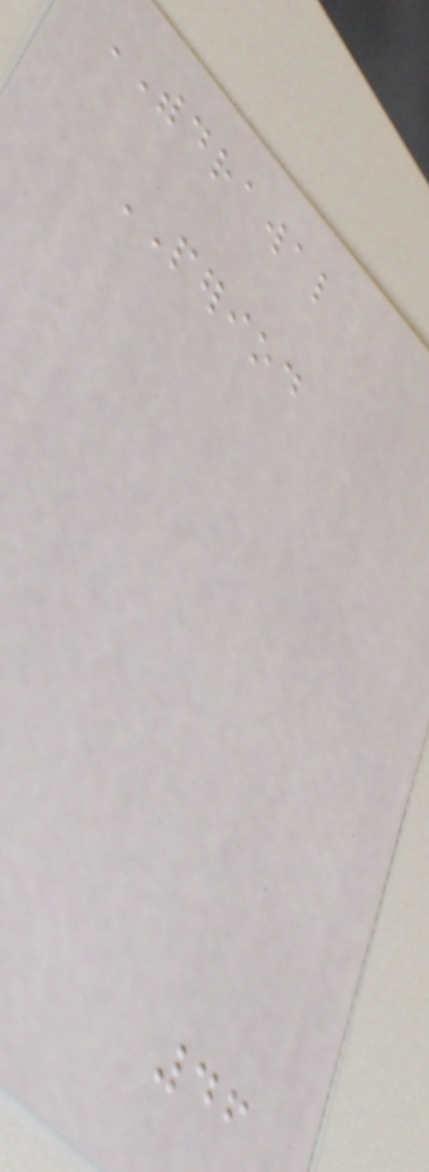WITHDRAWAL
PERIOD
46
